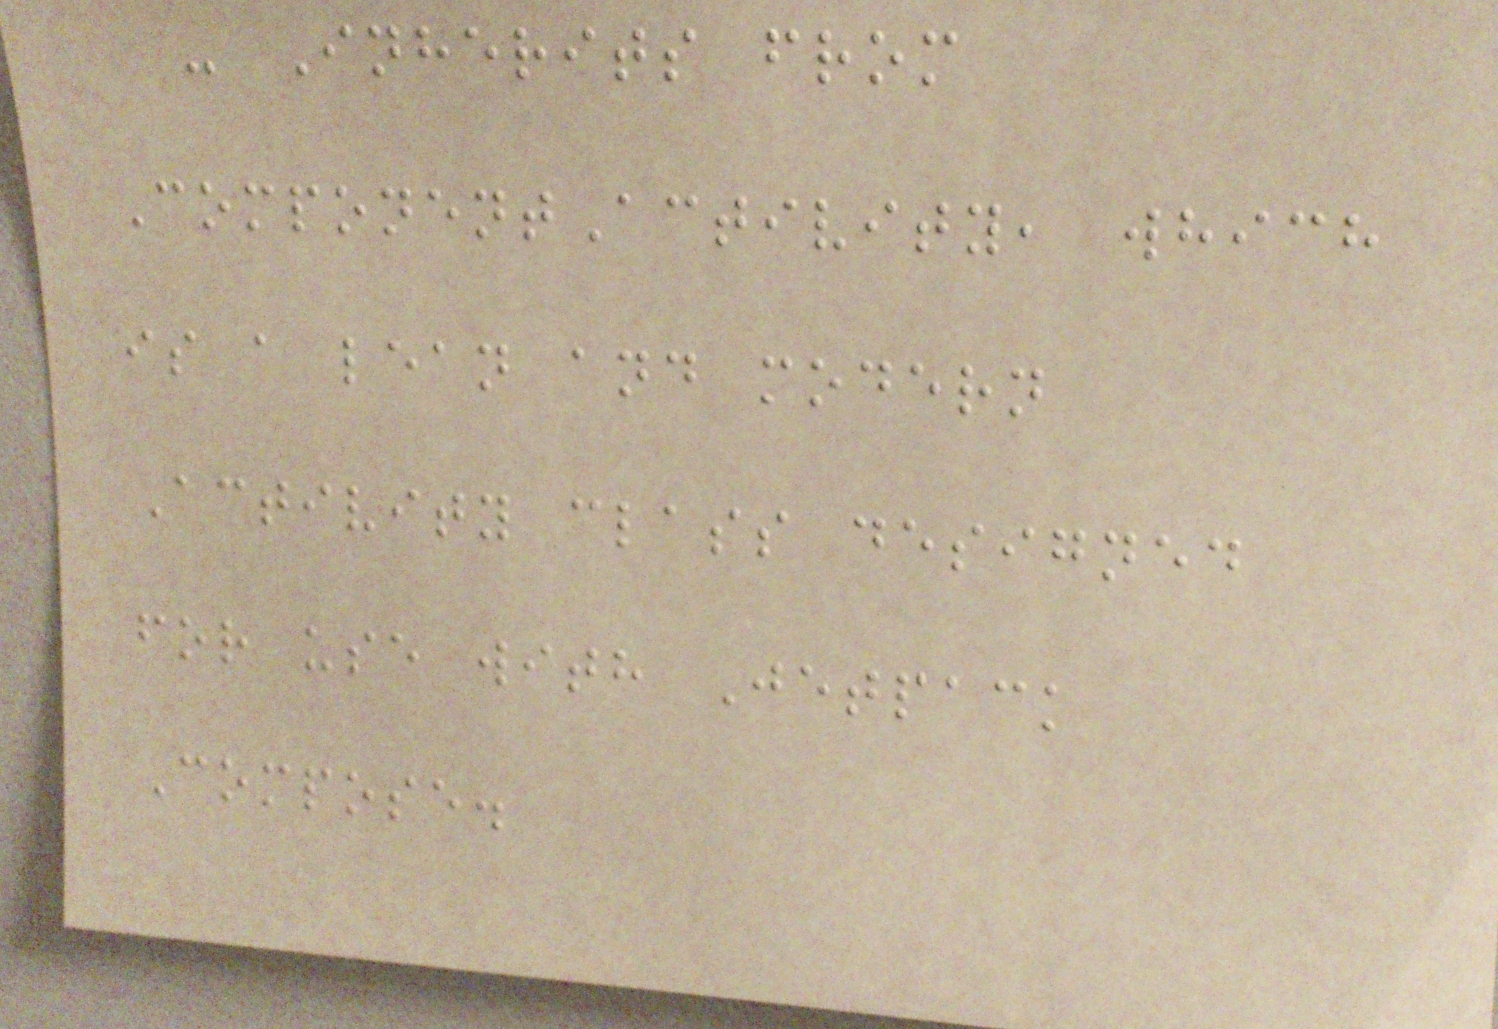- Inherits from
ComponentActivity, which
is a lean and modern
Activity class designed
for use with Jetpack
Compose.
